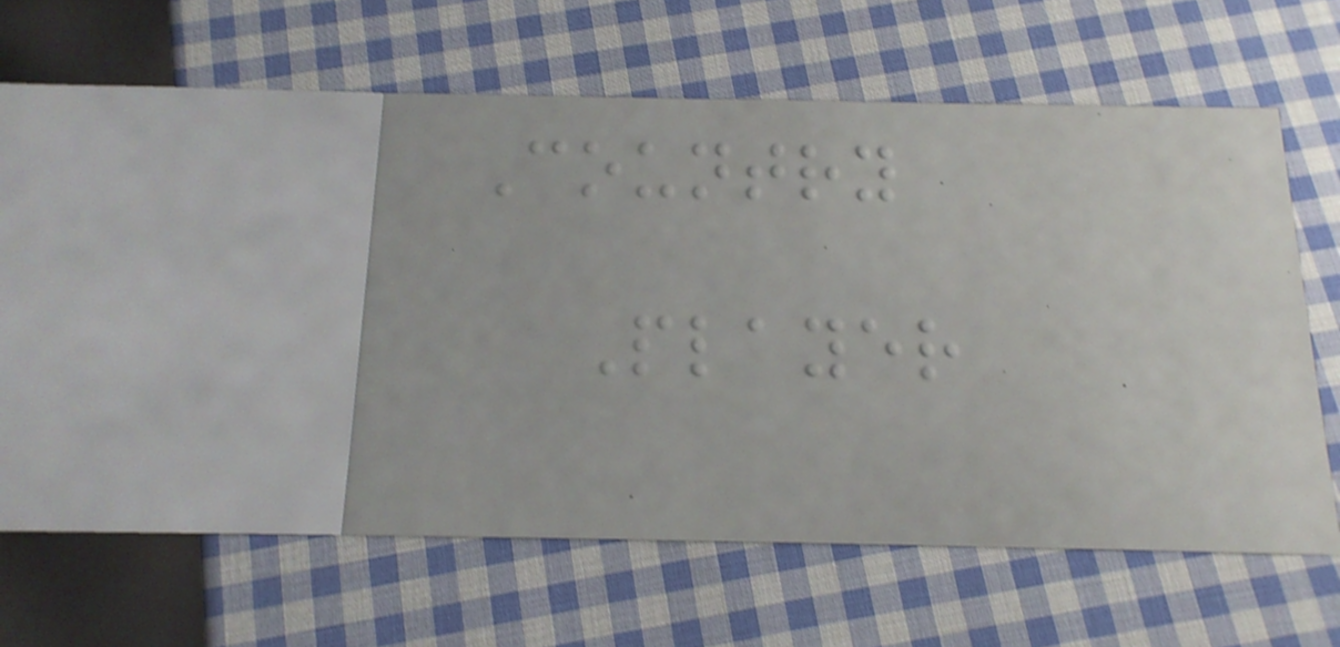Country
Player
